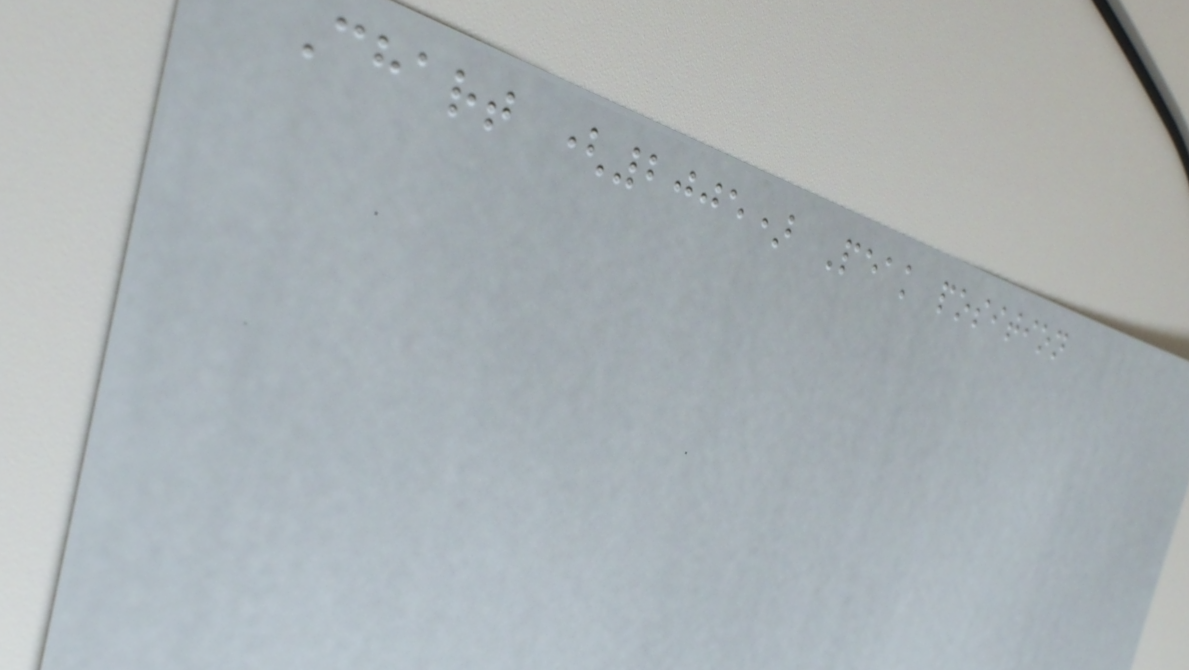Chart (2005) Peak position
